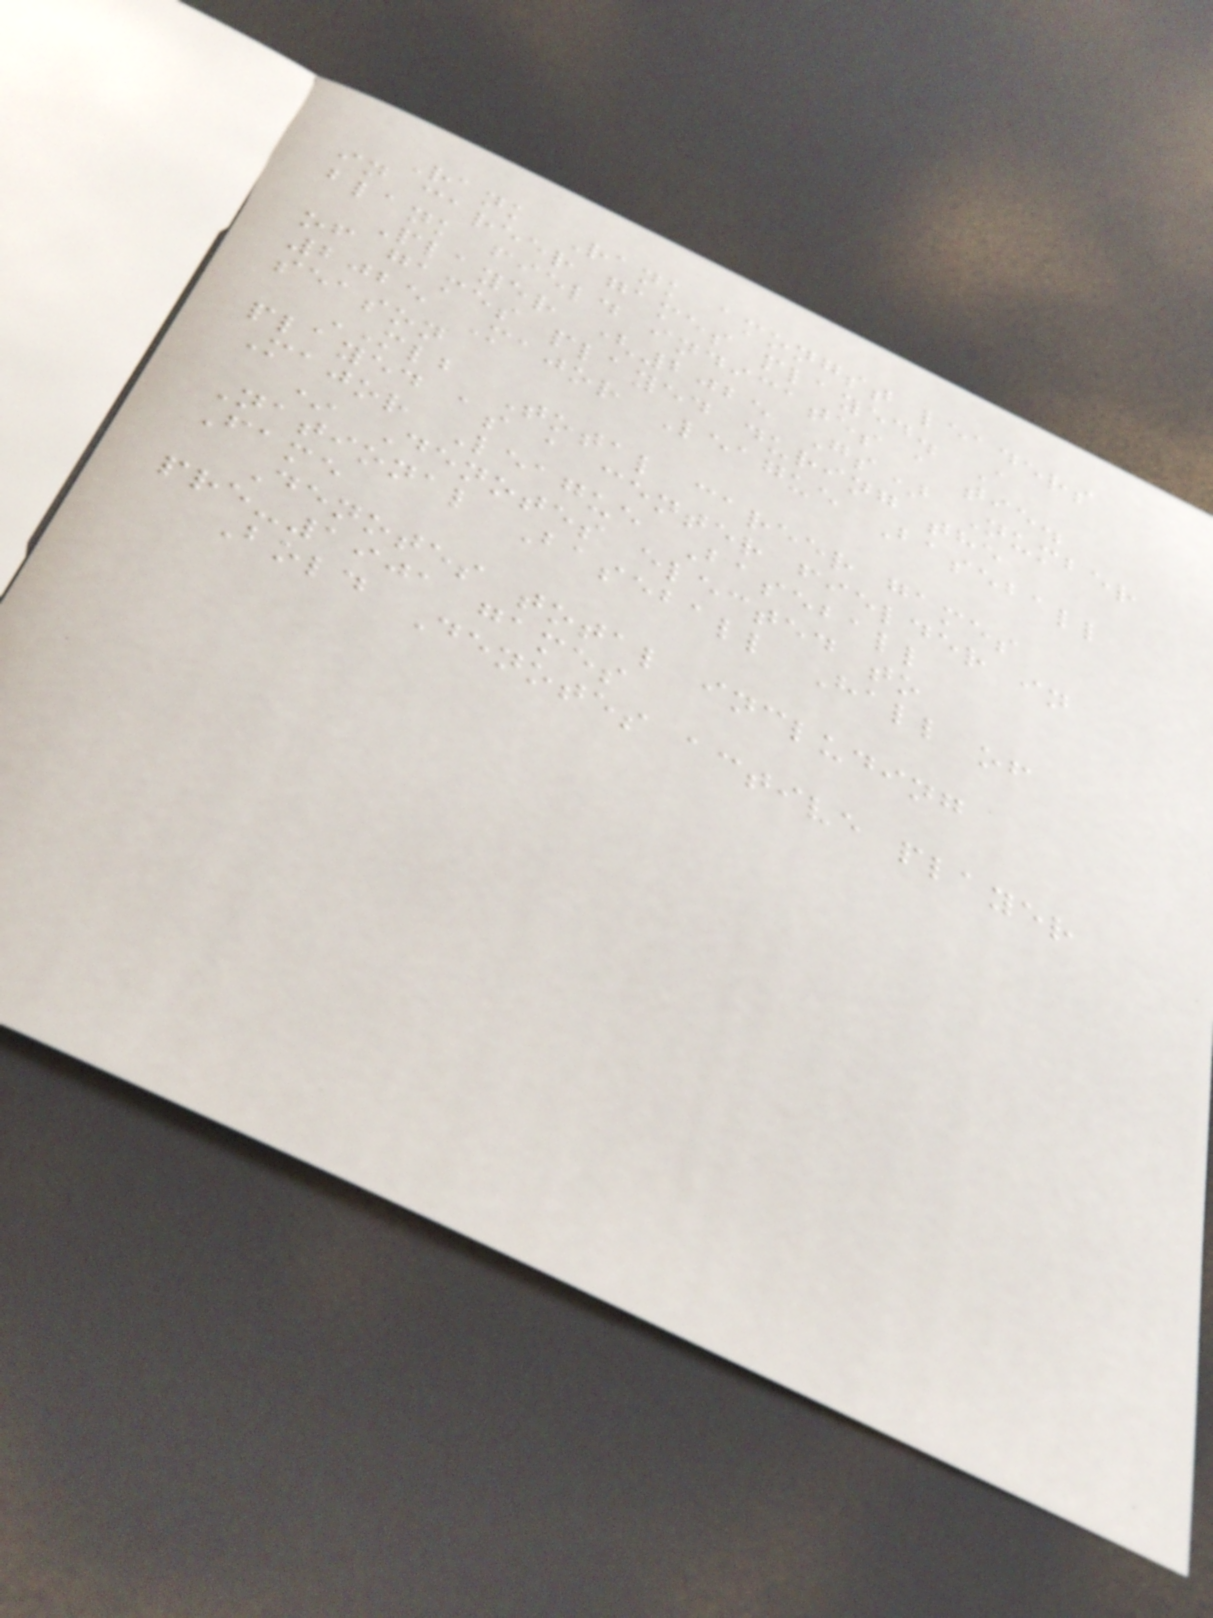Rank Rank amongst leaders
in career games played. A
blank field indicates a tie.
Player (2025 Gs) Number
of games played during the
2025 Major League Baseball
season
MLB Total career games
played as a center fielder in
Major League Baseball
* Denotes elected to
National Baseball Hall of
Fame
Denotes total including
pre-1901 games
Bold Denotes active player
